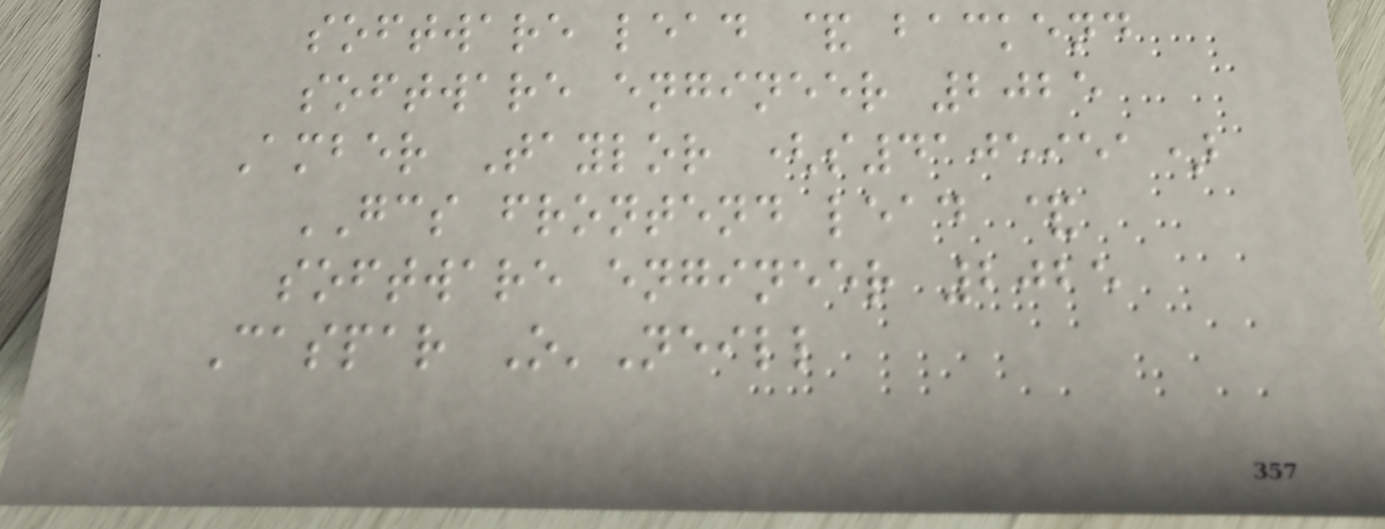software lead & backend
software engineer 2025
Amber Taylor (s4105951)
GCS frontend lead &
software engineer 2025
Caspar O'Neill
